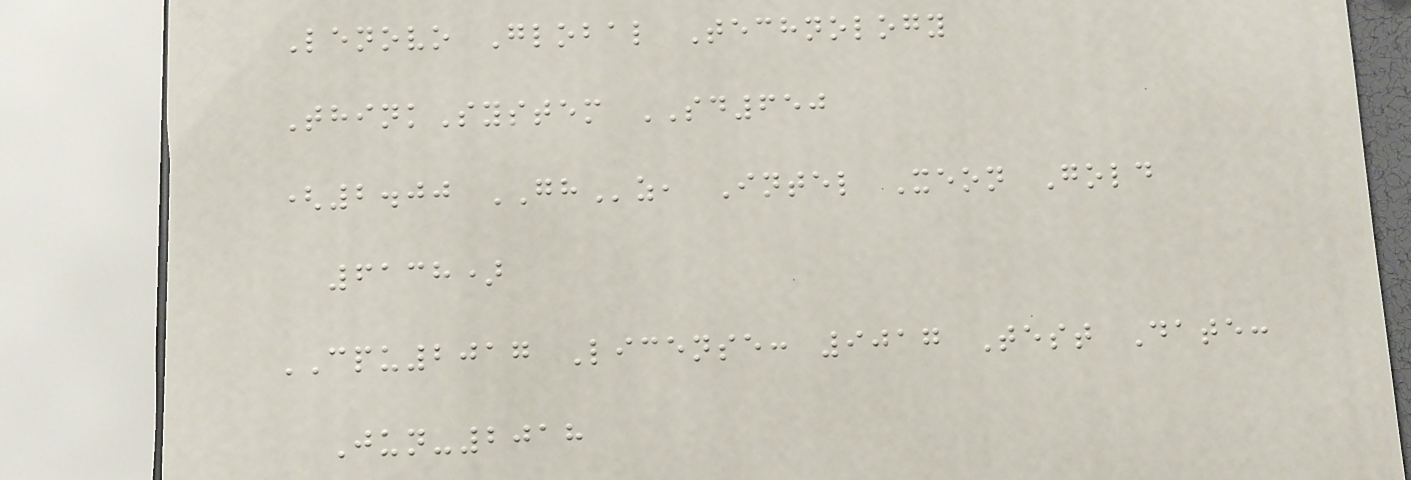Lenovo Global Technology
ThinkSystem SD650
(2.00 GHz, Intel Xeon Gold
6138)
CPU2017 License: 9017 Test Date:
Jun-2018
